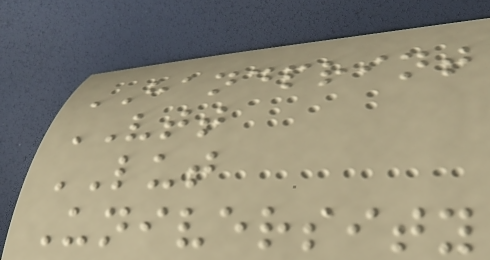HANDPRINT
VTT
LUT
University
